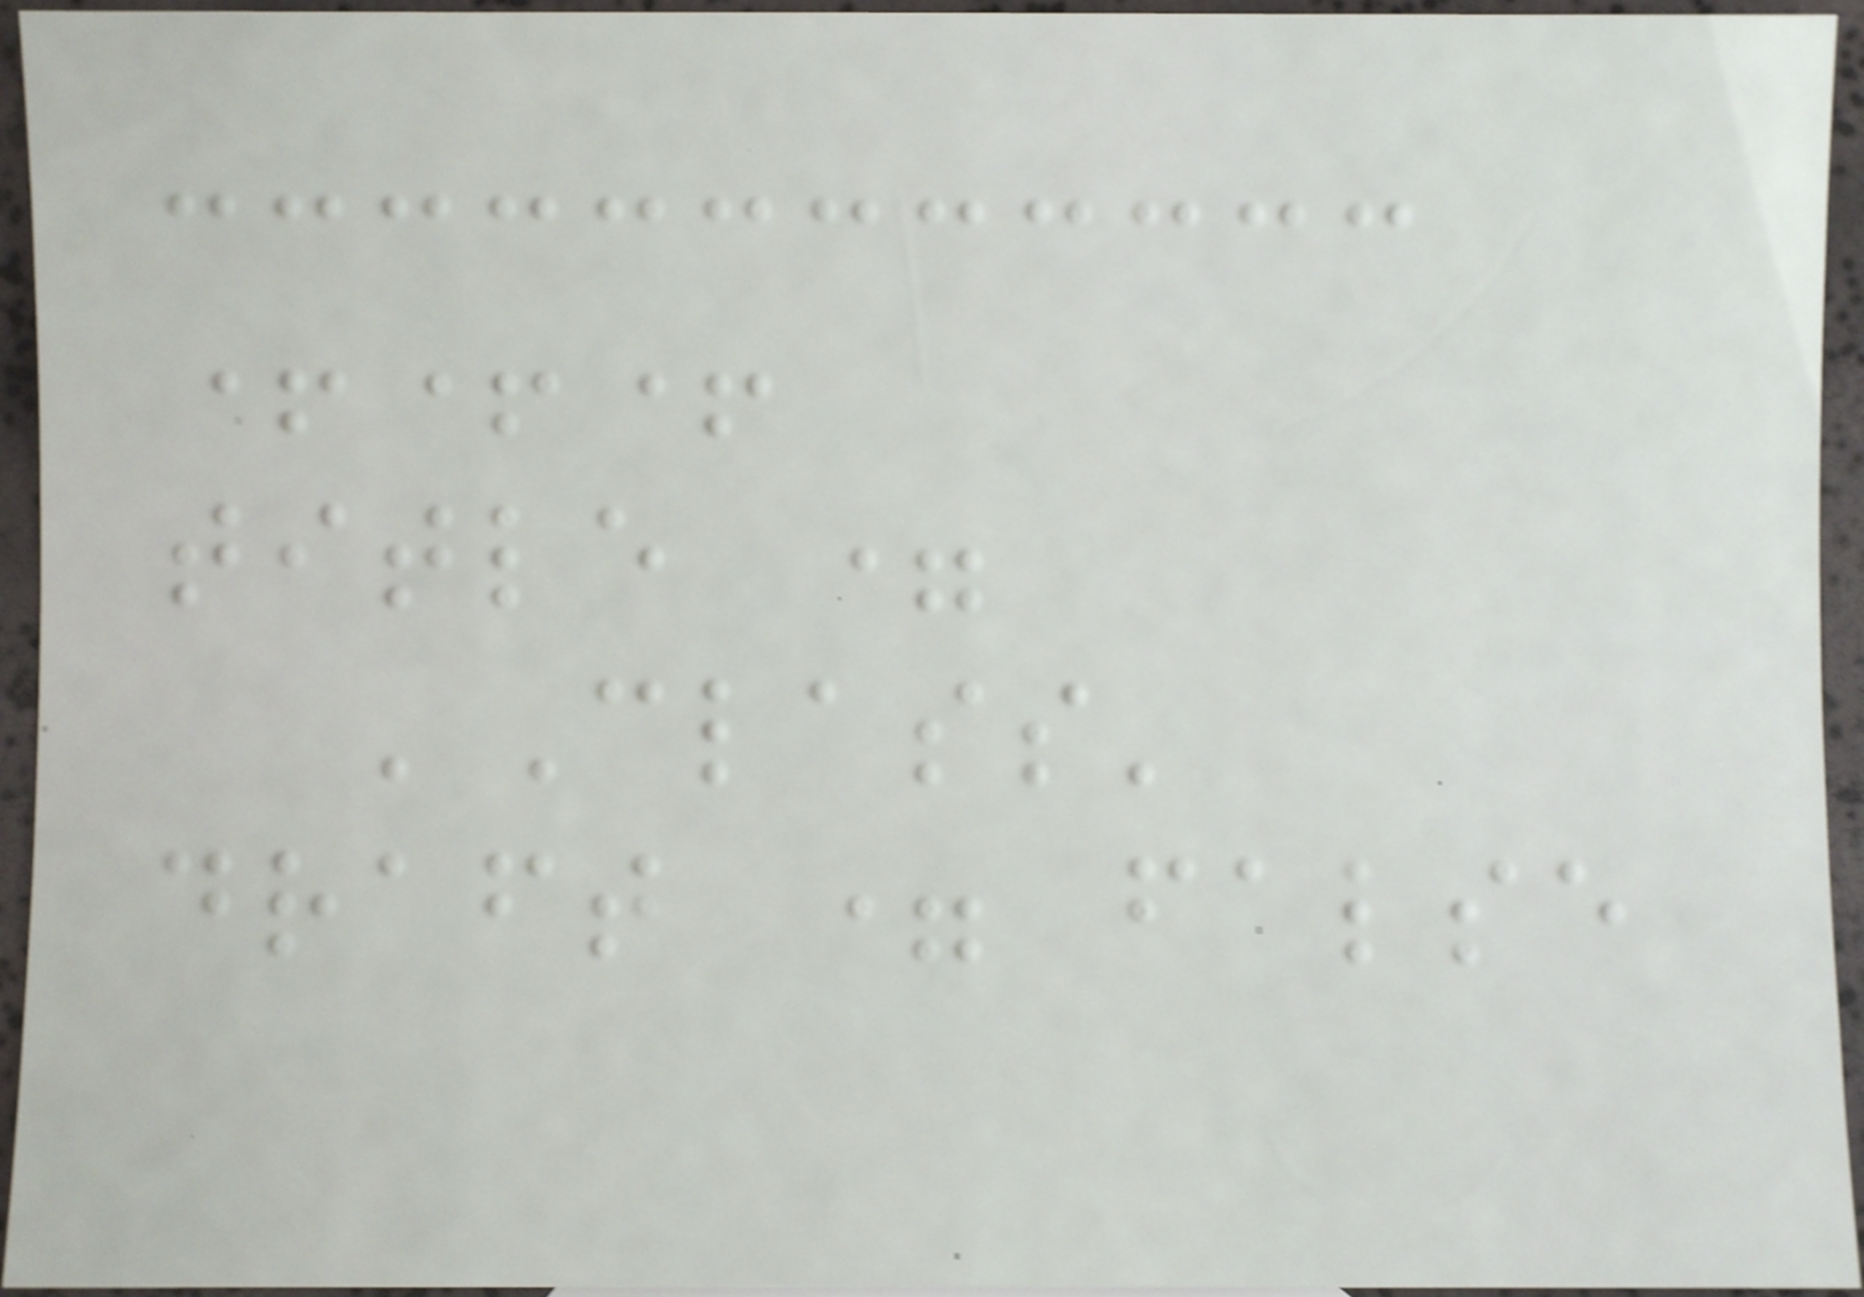+++
title =
'Class'
draft = false
